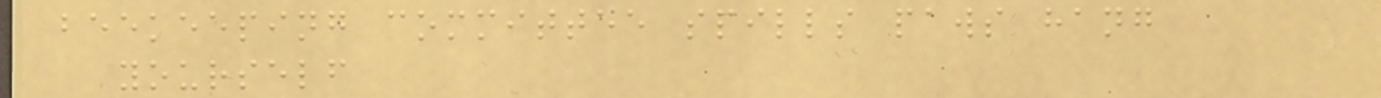beekeeping committee spills paws hang
yourself
